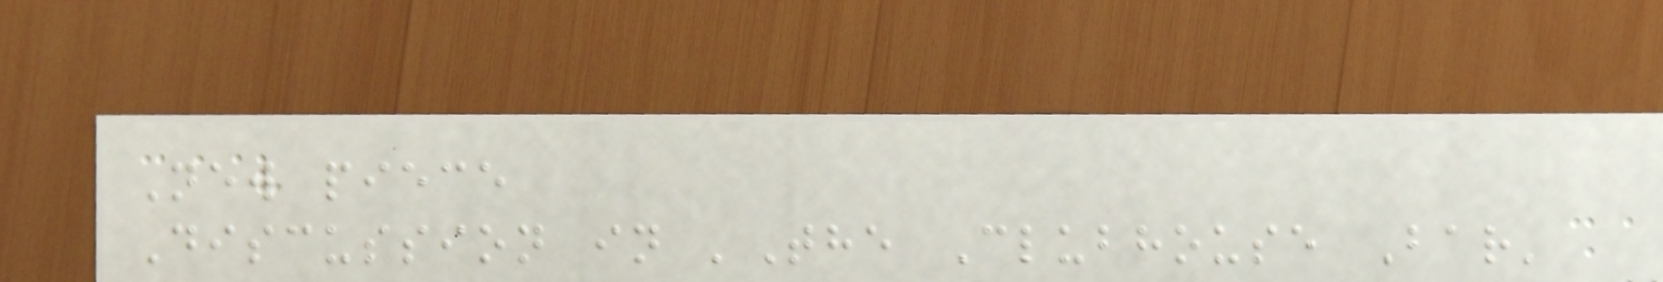New piece
Discussion in 'The Clubhouse Bar'
